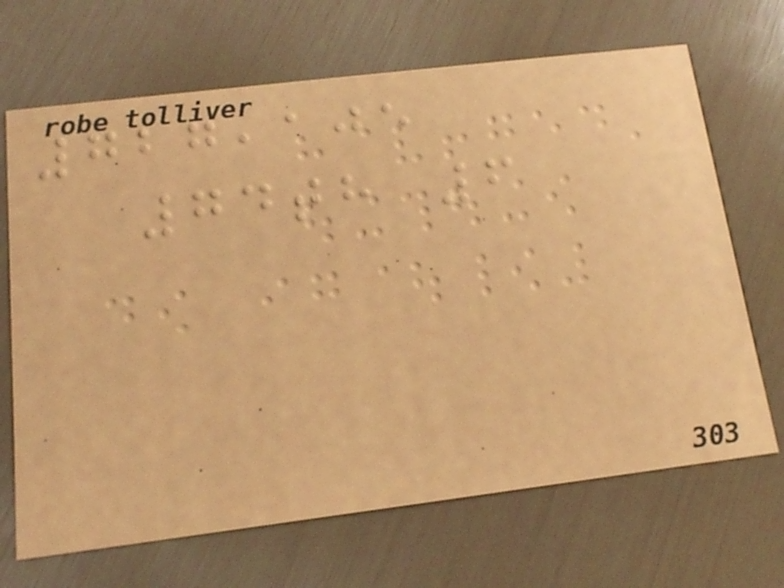727,105
74th 6
